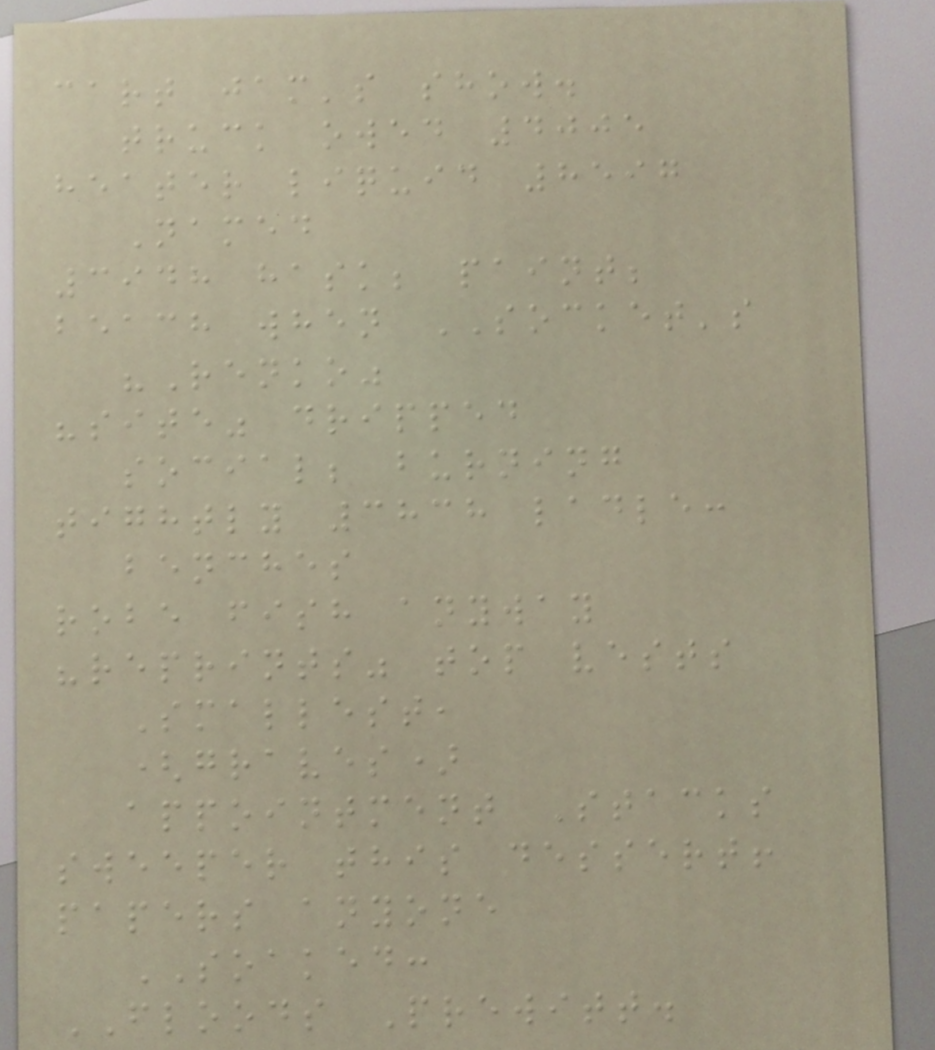cart jam's show.
truck owed 4005
heater liquid 8597
Named
3948 hask; paint;
beach when SOCKET's
"Renko"
"site" dripped
social; burning
tightly 3838 ladle:
benches
robe fish anyway
"reprints" top vests
Smallest,
(graves)
appointment Stacks
sweeper this dessert!
papers anyone
SOAKED:
FLOODS Prewitt.
